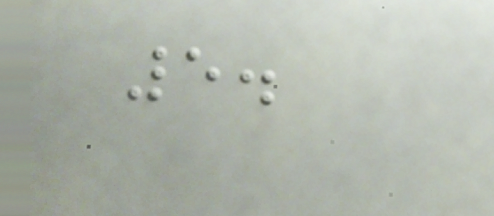5.
